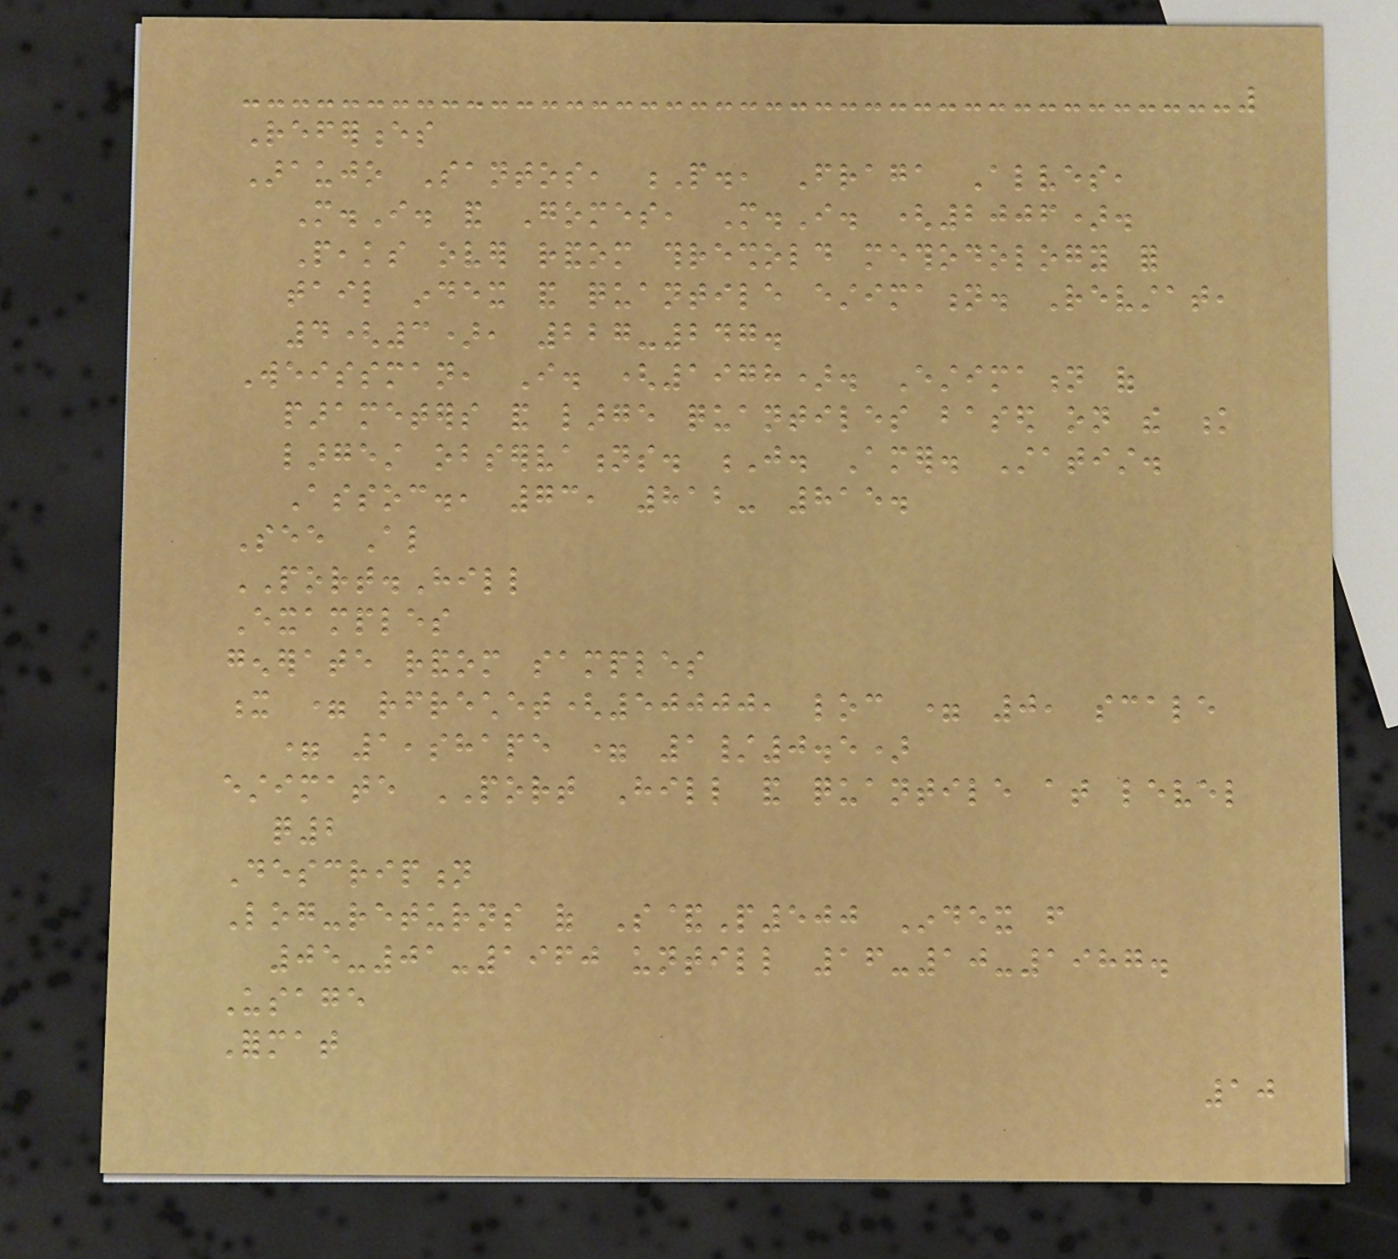References
Araujo Santos, P., Fraga Alves,
M.I. and Gomes, M.I. (2006).
Peaks over random threshold methodology for
tail index and quantile estimation. Revstat,
4(3), 227-247.
Weissman, I. (1978). Estimation of
parameters and large quantiles based on the k
largest observations. J. Amer. Statist.
Assoc., 73, 812- 815.
See Also
PORT.Hill
Examples
generate random samples
x = rfrechet(50000, loc = 0, scale
= 1,shape = 1/0.5)
estimate PORT Hill and quantile at level
q2
Description
Log-returns of S&P500 Index from
05-01-1960 untill 16-10-1987.
Usage
Format
10
